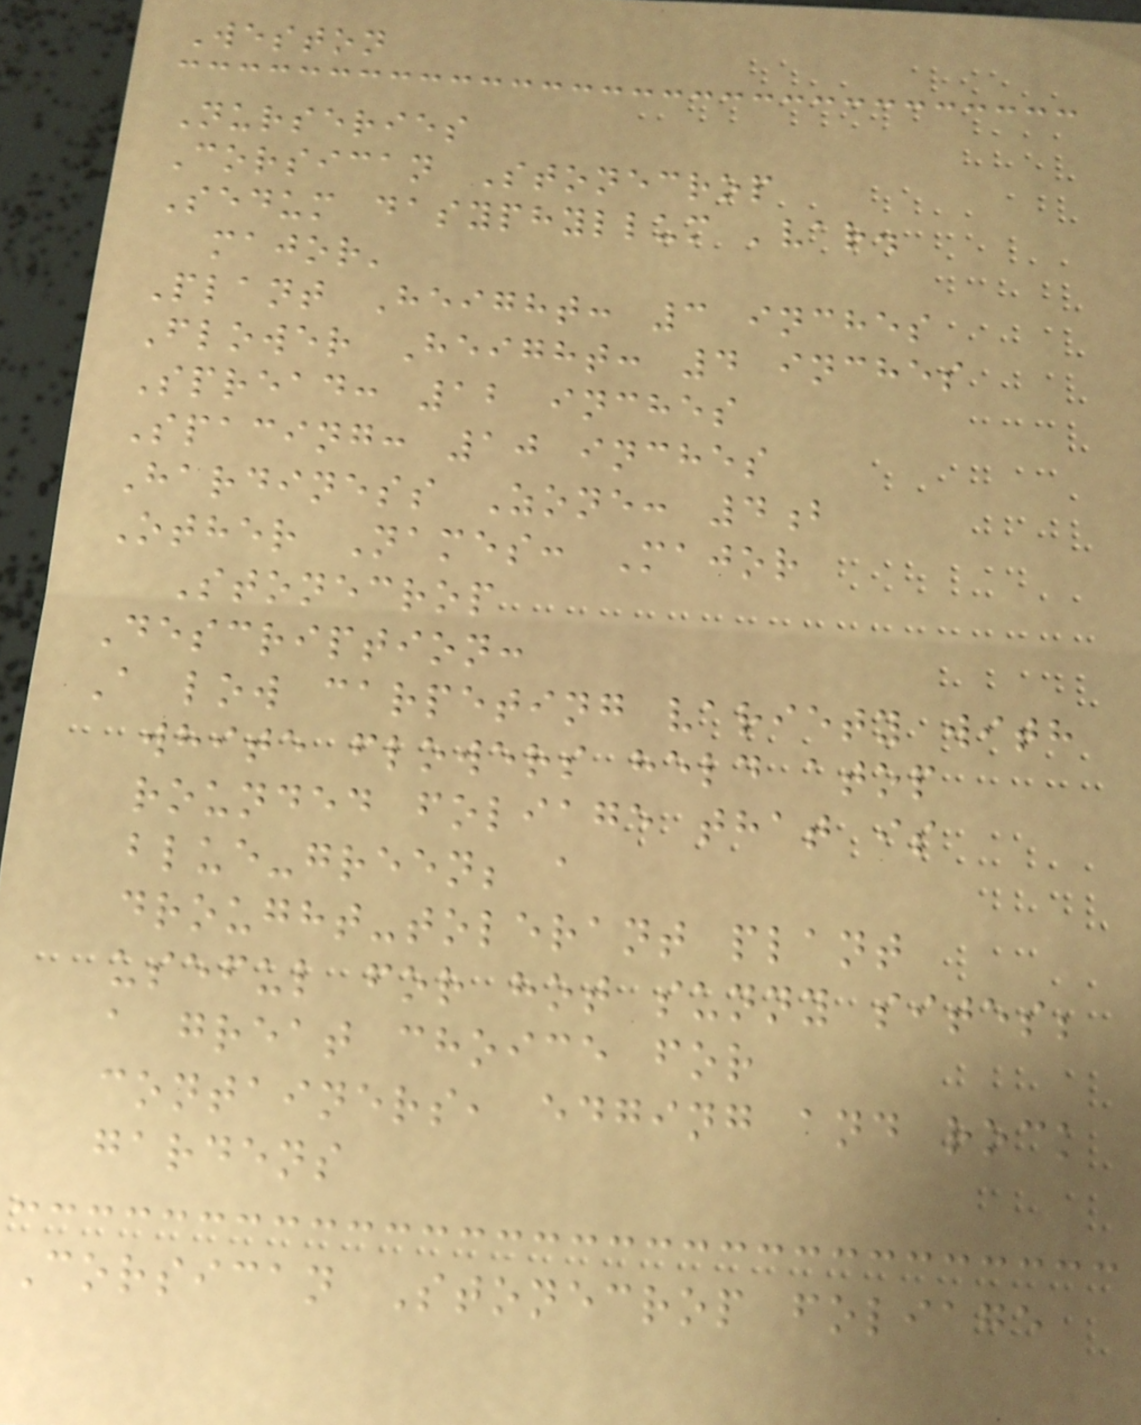Weston
Nurseries
Corsican Stonecrop
Sedum dasyphyllum 'var.
major'
Plant Height: 3 inches
Flower Height: 4 inches
Spread: 12 inches
Spacing: 10 inches
Hardiness Zone: 4b
Other Names: Major
Stonecrop
Description:
A low carpeting variety with
white flowers held atop
rounded foliage that is
blue-green; a
drought-tolerant plant
useful for hot sunny sites;
a great choice for
containers, edging and rock
gardens
Corsican Stonecrop foliage
